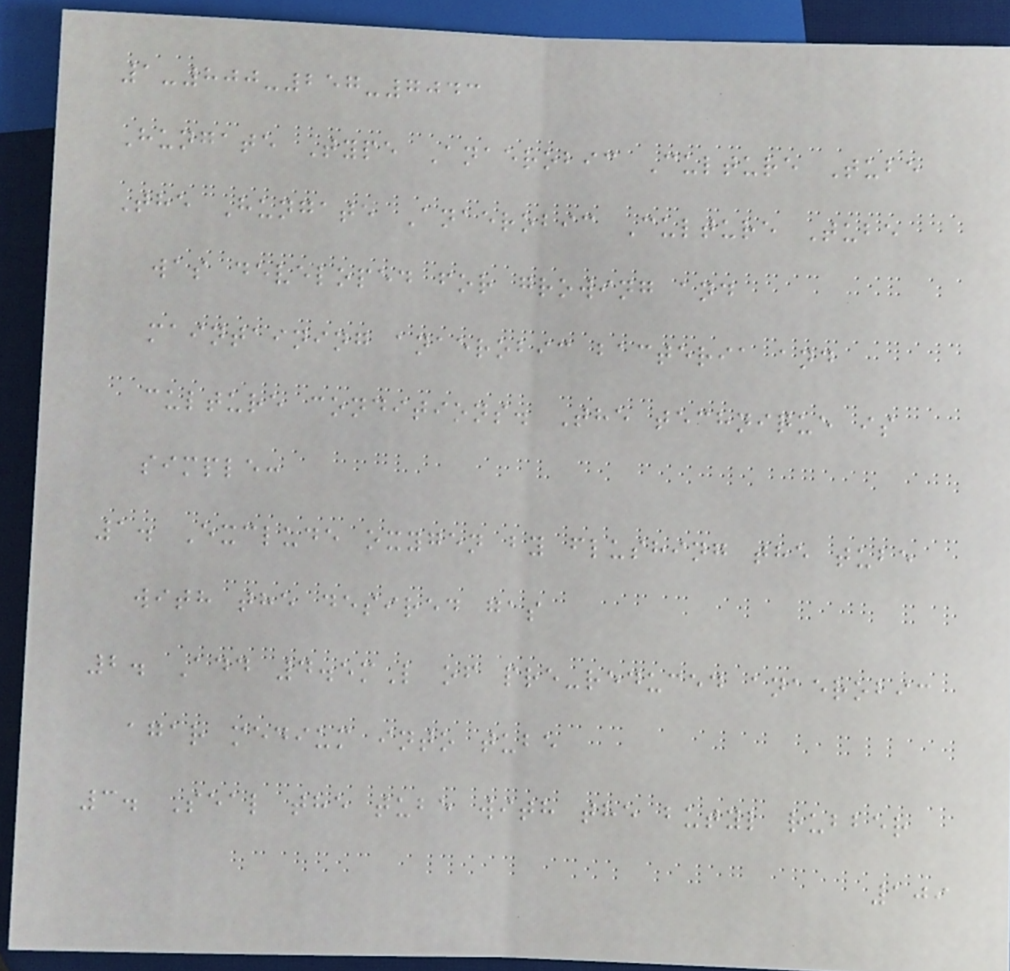1-800-257-7043
Hungate Type Anaerobic Culture Tube
The Hungate Anaerobic Culture Tube
was developed for growing and
maintaining anaerobic bacteria and
culture conditions. The technique is
simple:
1. Exclude oxygen by flushing the tube
with the desired gas
2. Add 4.5mL of pre-reduced anaerobic
agar medium into tube
3. Seal the tube with the butyl rubber
109
